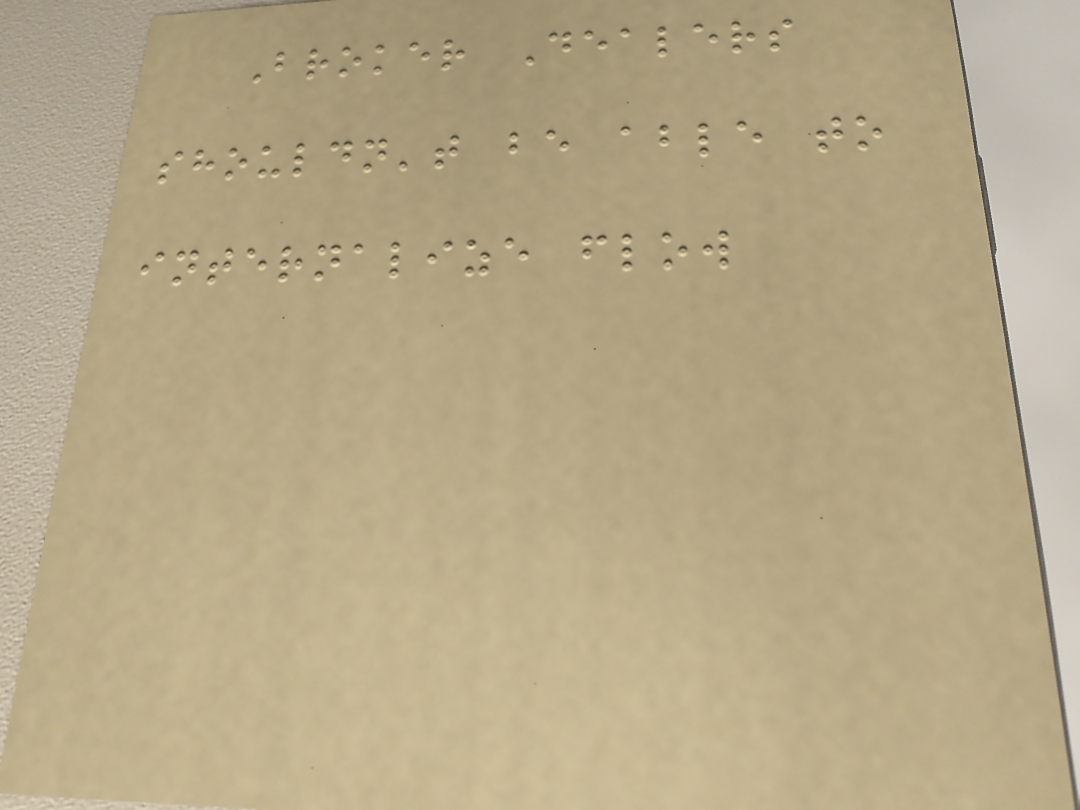Broker Dealers
shouldn't be able to
internalize flow
